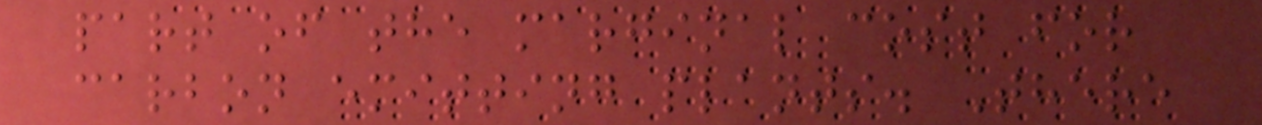part of the marginal cost for
carbon emitting plants. There
